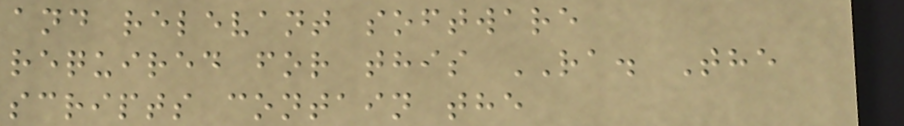and relevant software
required for this RA. The
scripts contain the
